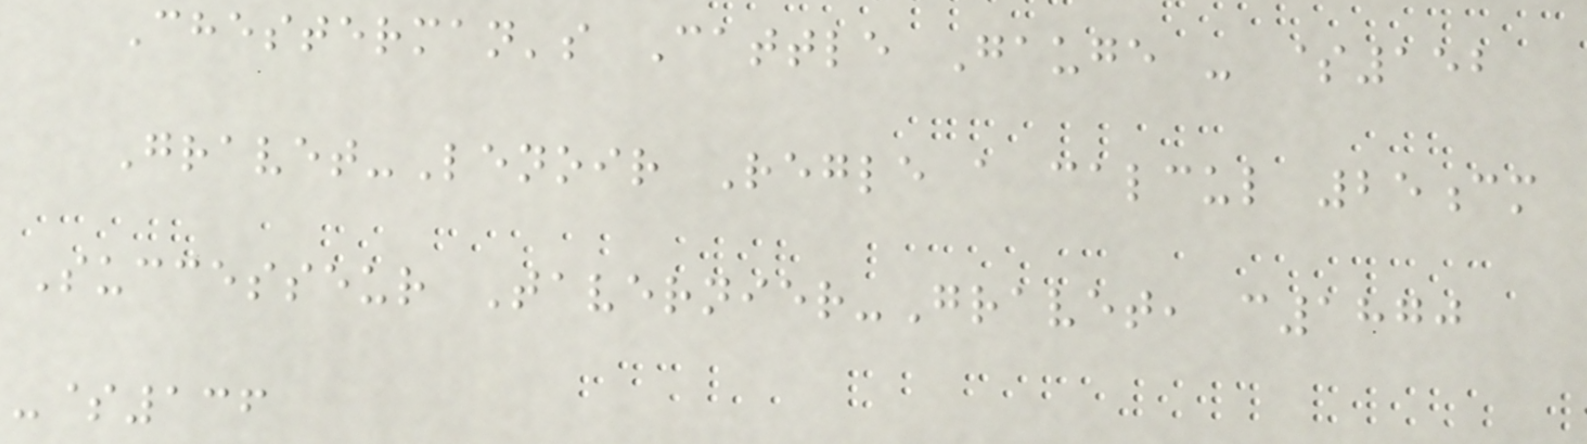Chesterman's Cattle Gauge - $152
Gravet-Lenoir Regle a calcul 25cm
Successeur Tavernier-Gravet, c1870
-$136
